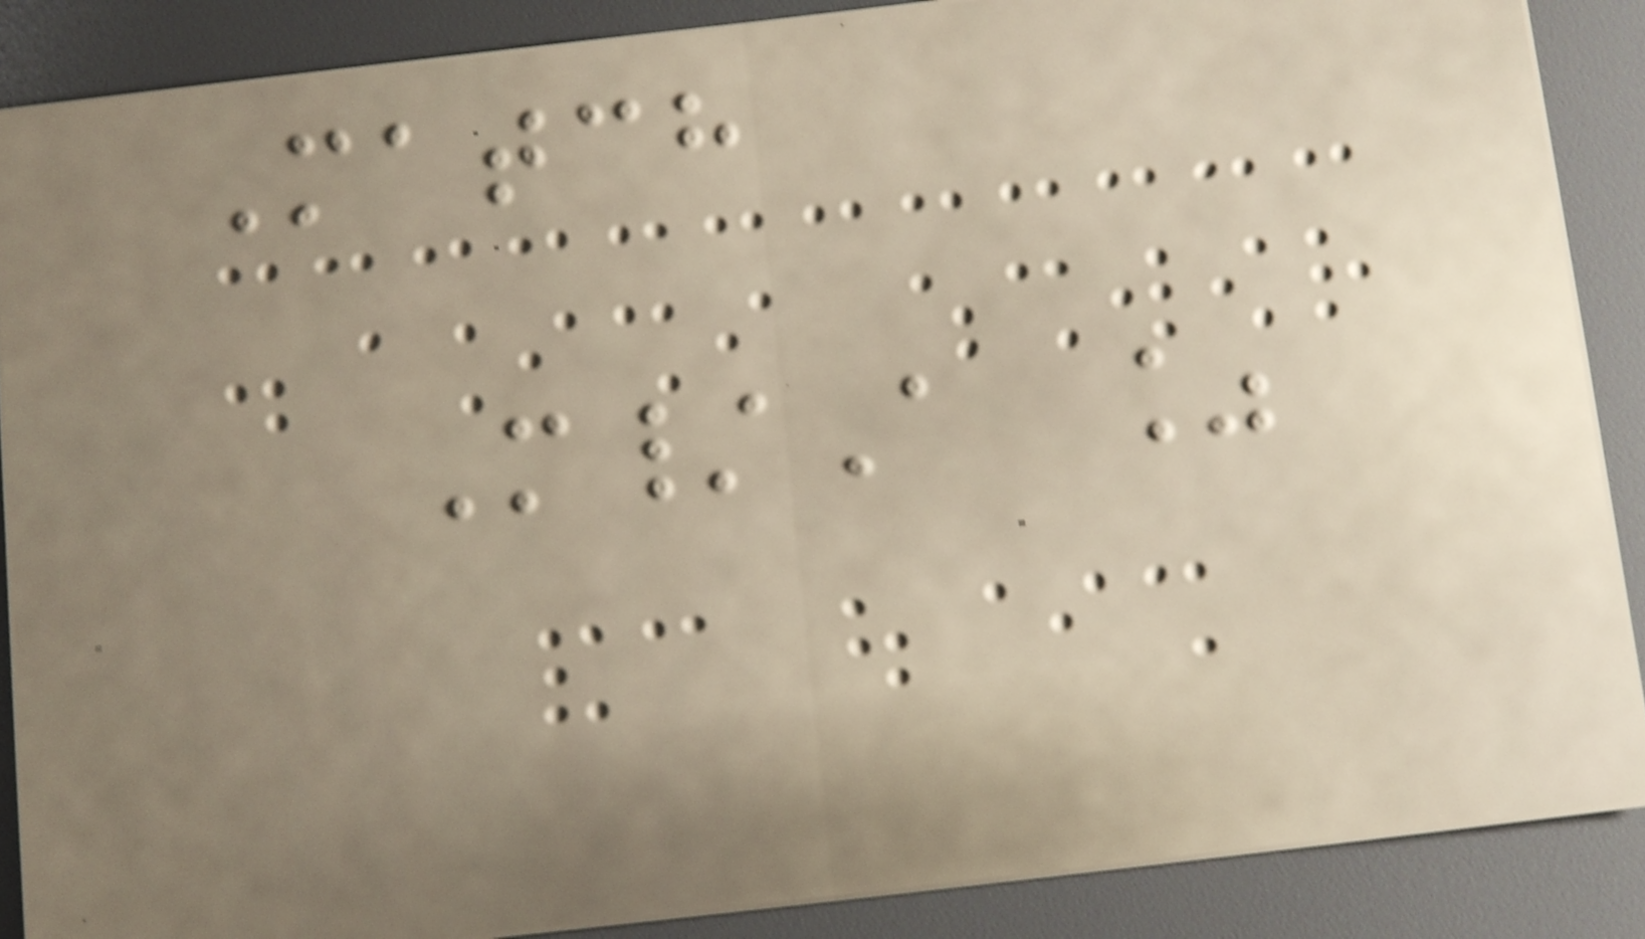Match
M/A %
